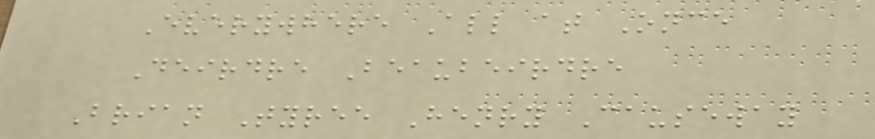Everywhere All at Once
Deirdre Beaubeirdre
Brian Tyree Henry Causeway
